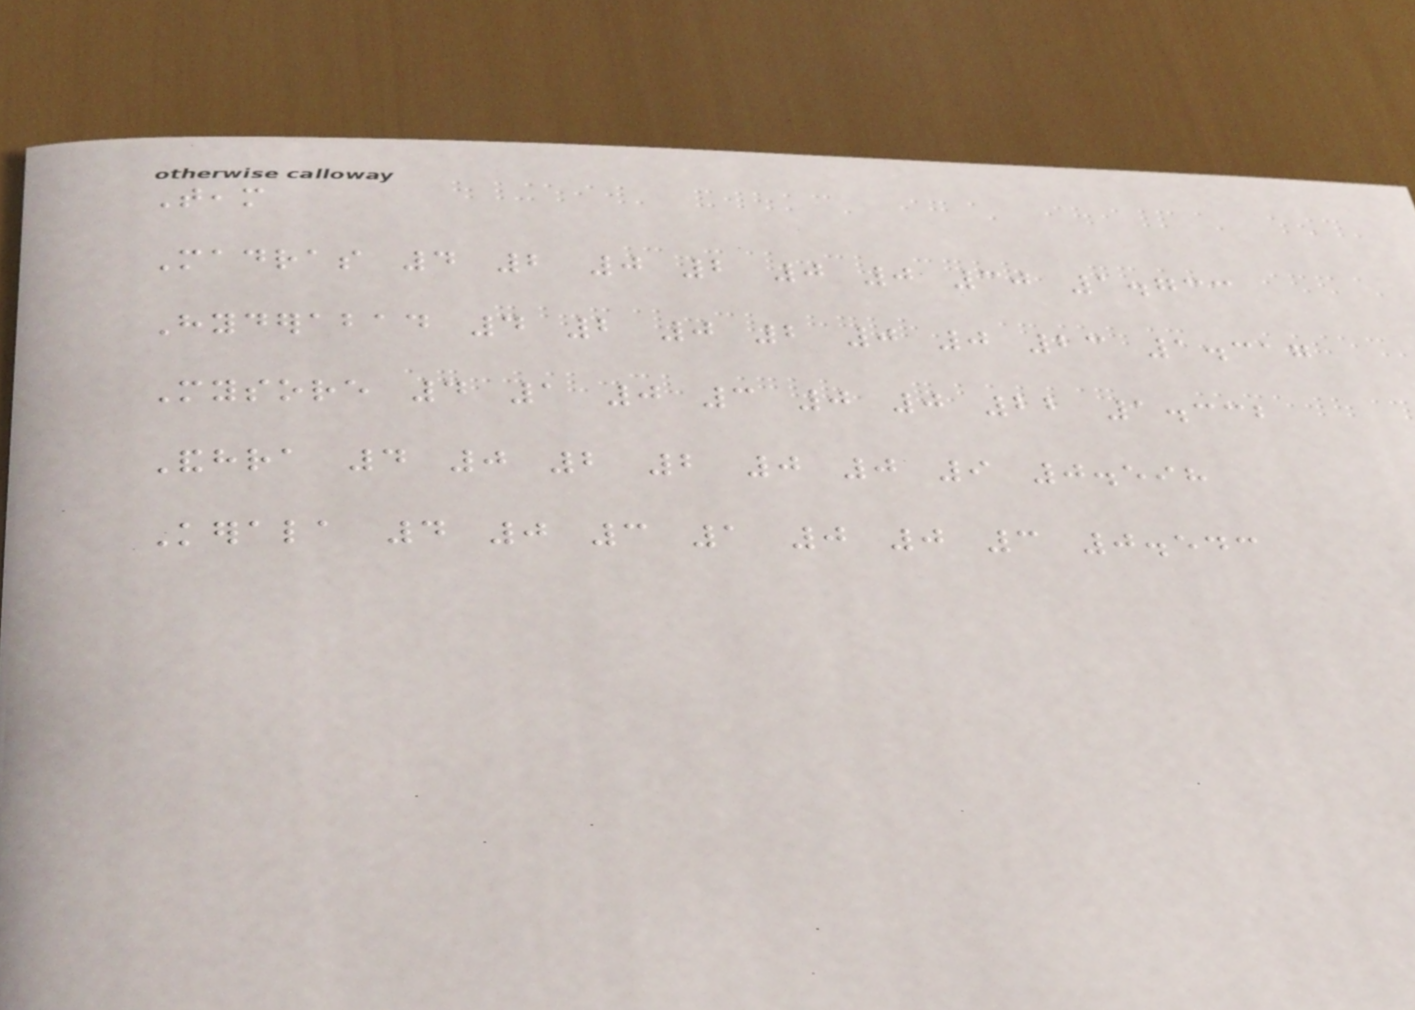Team
Madras 4 2 0 2 0 0 30 1.733
Hyderabad 4 2 0 2 0 0 23 1.317
Mysore 4 1 0 3 0 0 22 1.332
Andhra 4 0 2 2 0 0 9 0.598
Kerala 4 0 3 1 0 0 3 0.543
